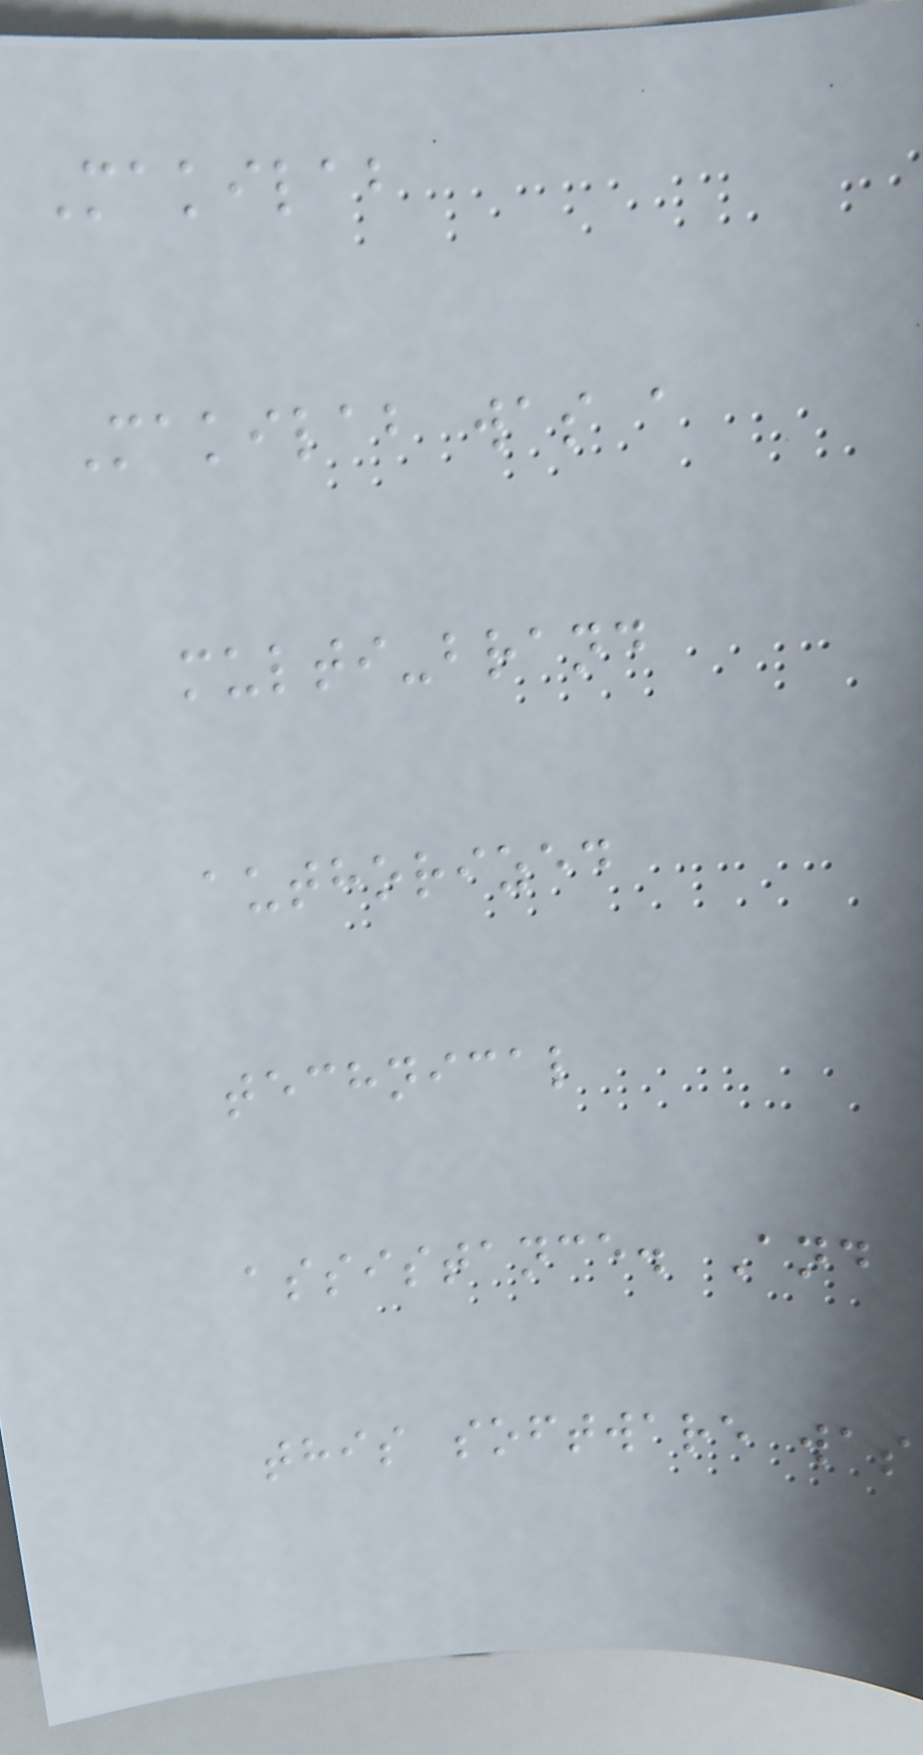Makilab
Makilab was a
multi-brand
authorized
technical
assistance. And
this software was
